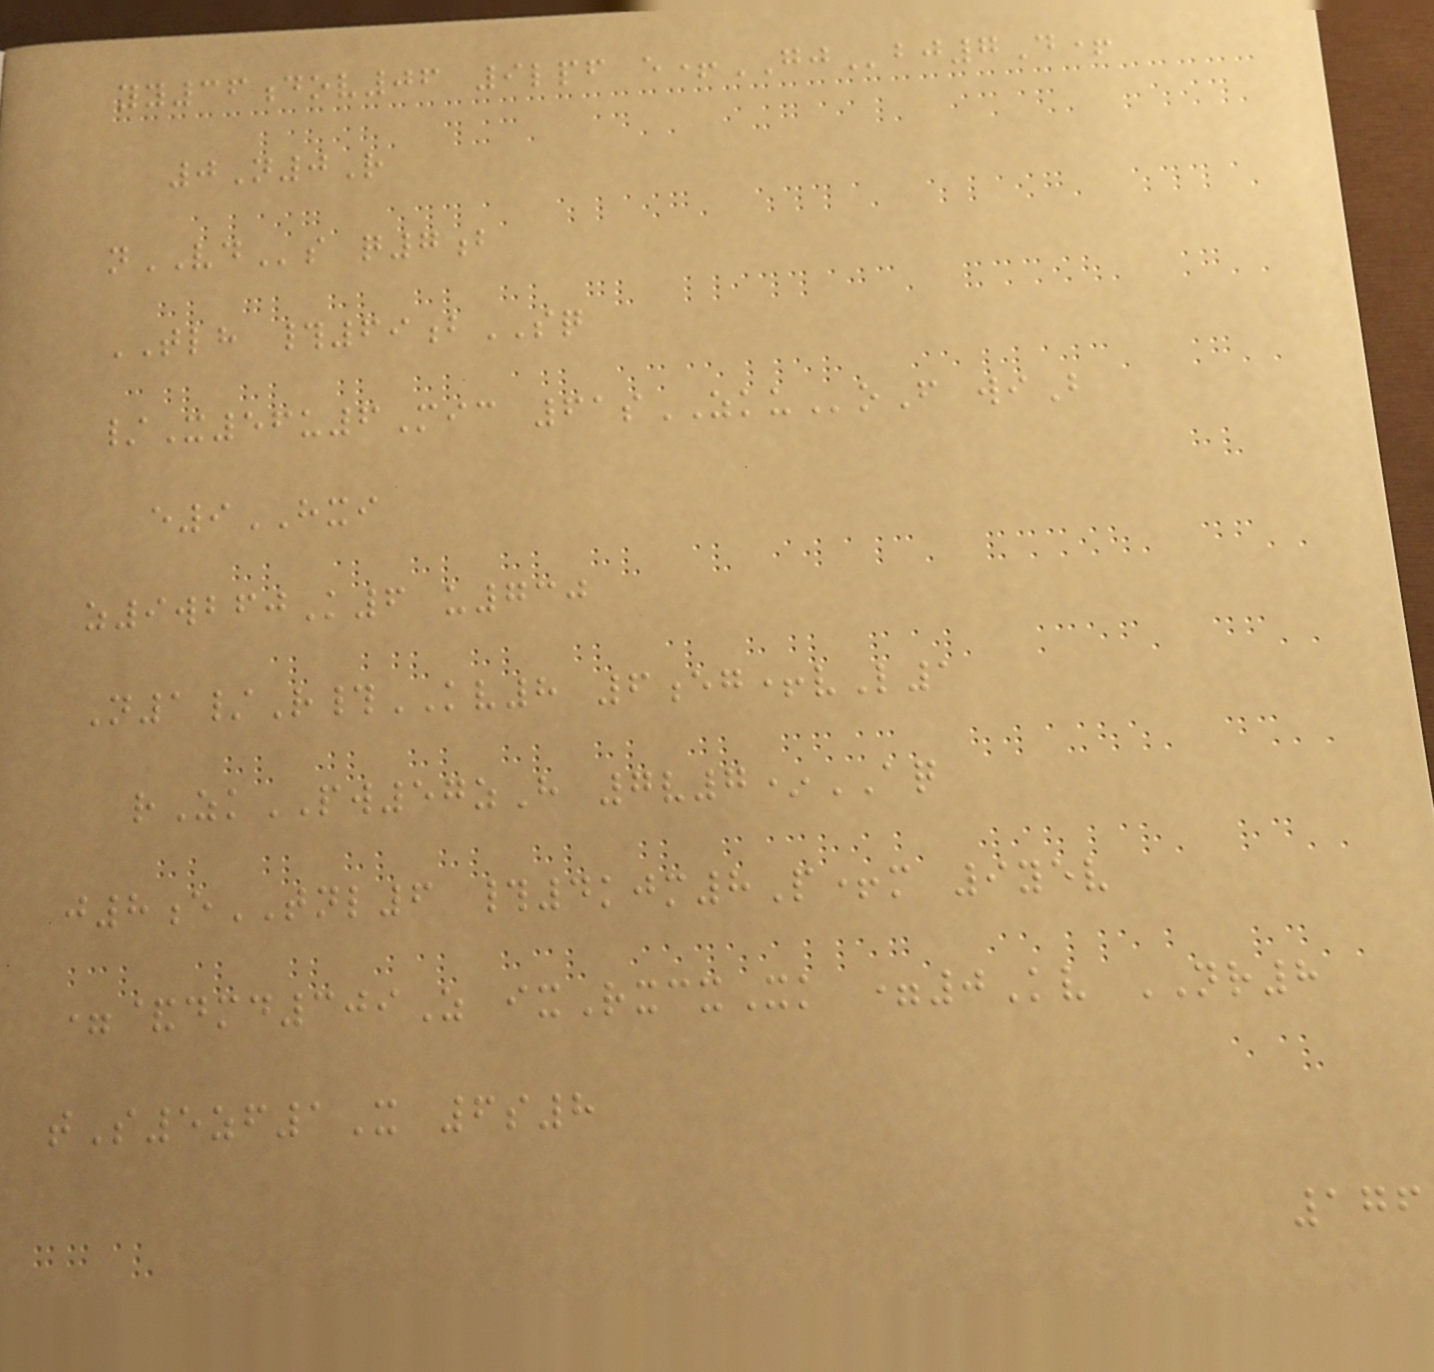yy36dov06 9lpf e+GJbj7D+
0N0R
nVDs q7b
TLH #69bSQ
/X56u6Mic 61sZKUoF wiB
e9HXI
z9wbfjK6 u730
N1/R#KV8 6eg+vL1
rZkPW57zH 7v7*AQ
j8eTNL6 #4kjm8P+m 9yev
=&dmd309Z ixRxcxXk =0Kv NR8
tS5zf1X 6s8
176
